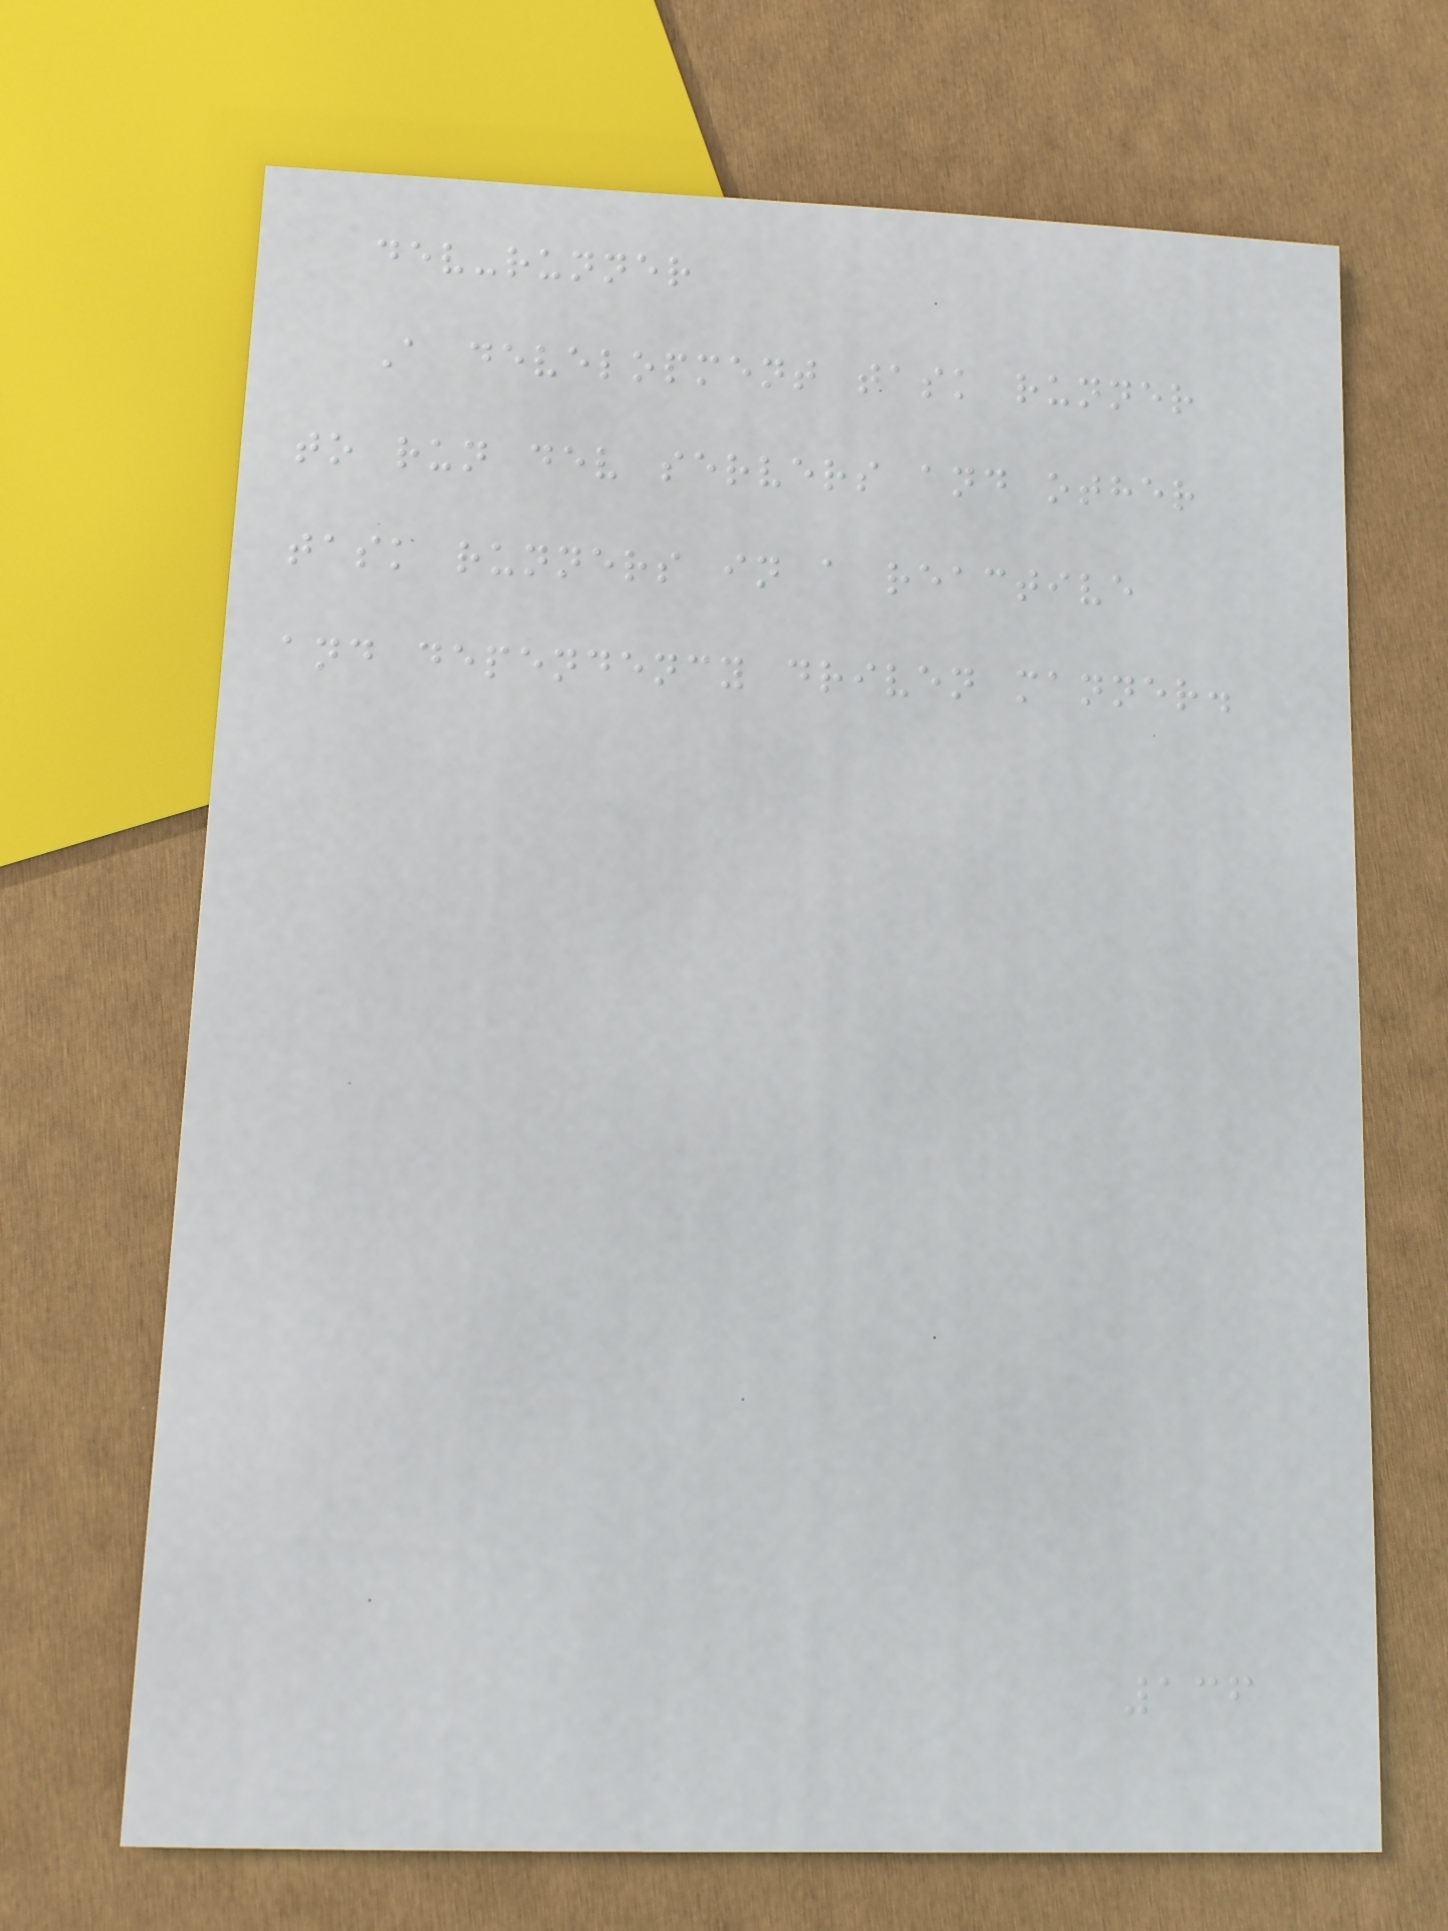dev-runner
A development task runner
to run dev servers and other
task runners in a reactive
and dependency driven manner.
136
